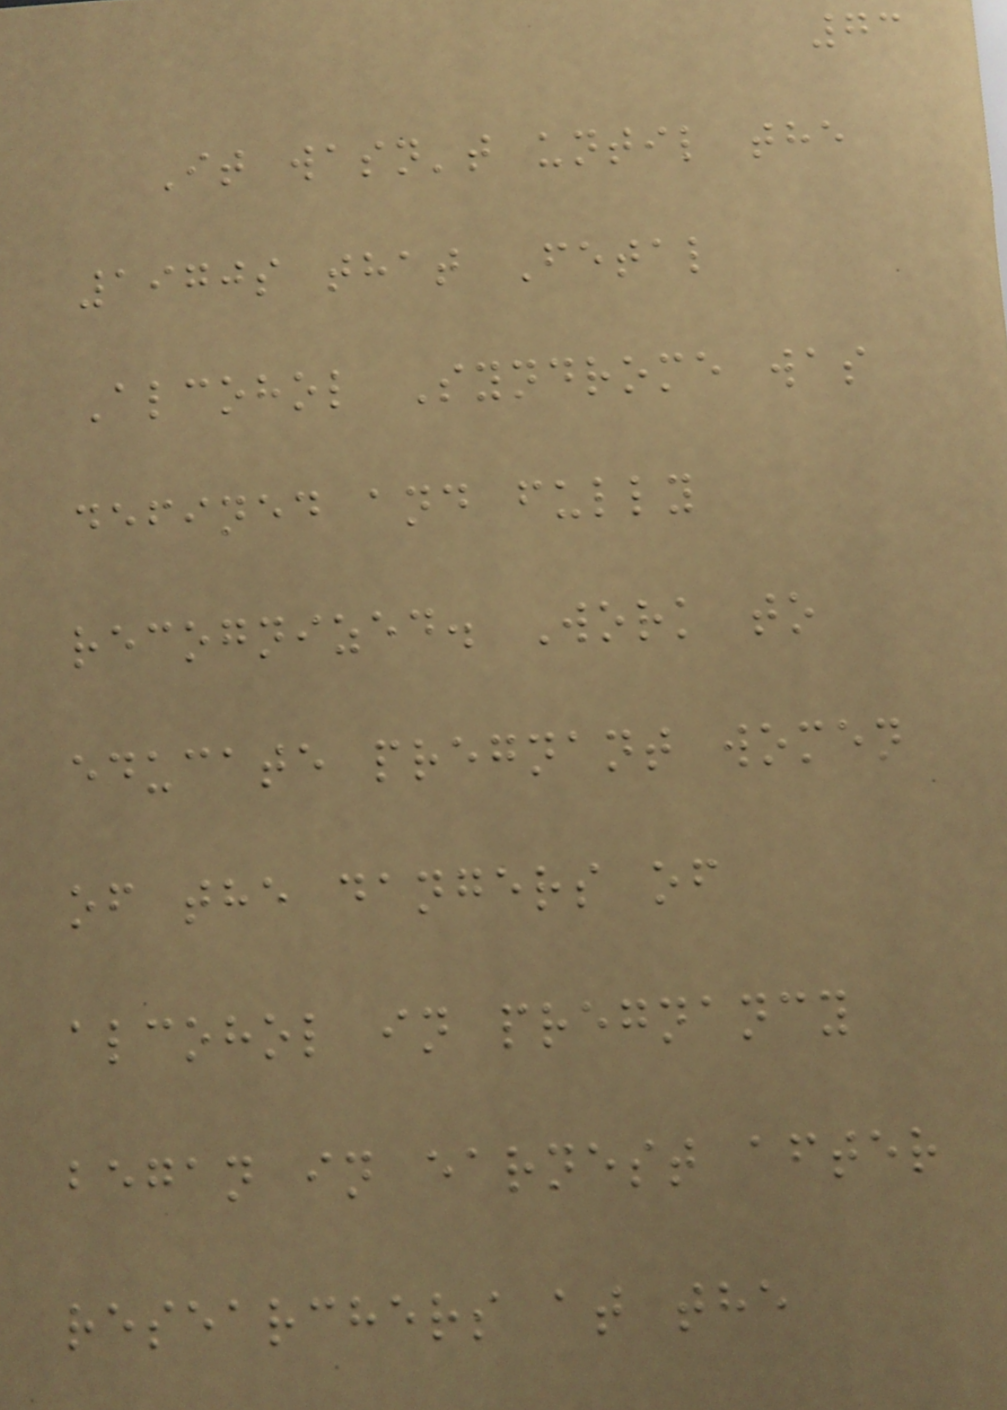73
It wasn't until the
1970s that Fetal
Alcohol Syndrome was
defined and fully
recognized. Work to
educate pregnant women
of the dangers of
alcohol in pregnancy
began in earnest after
researchers at the
